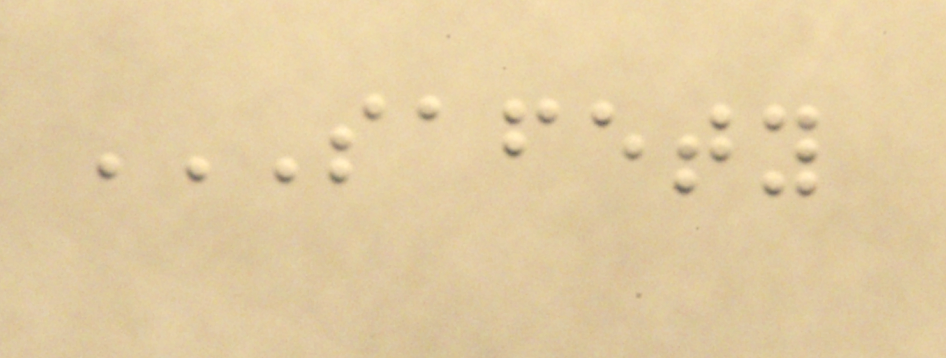SAFETY
